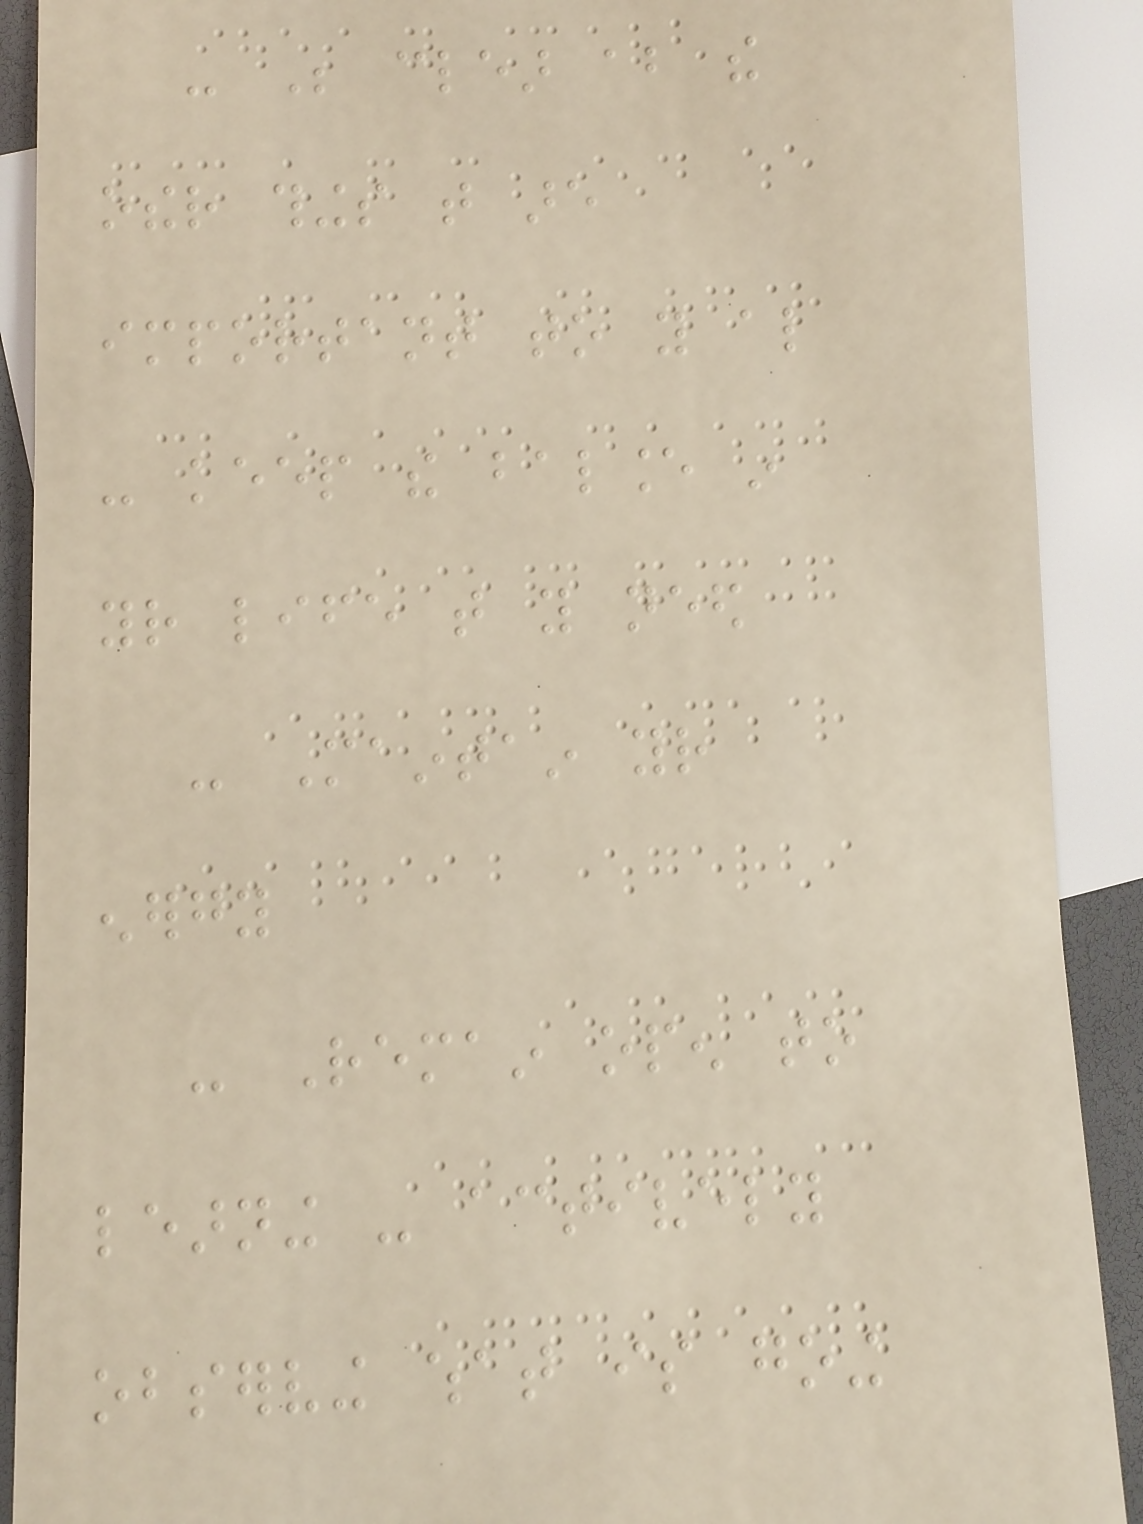- Be clear about the
other things that are
important to you also
- keep the balance in
your life that you need
- Maintain your
energy
- Remain open to
learning - actively
observing what is going
